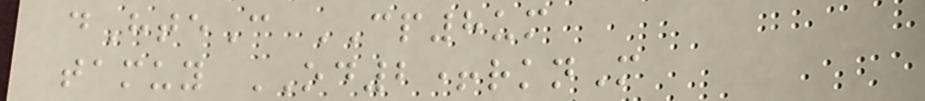dHteC CP8um
tamuy OD2+rknM
